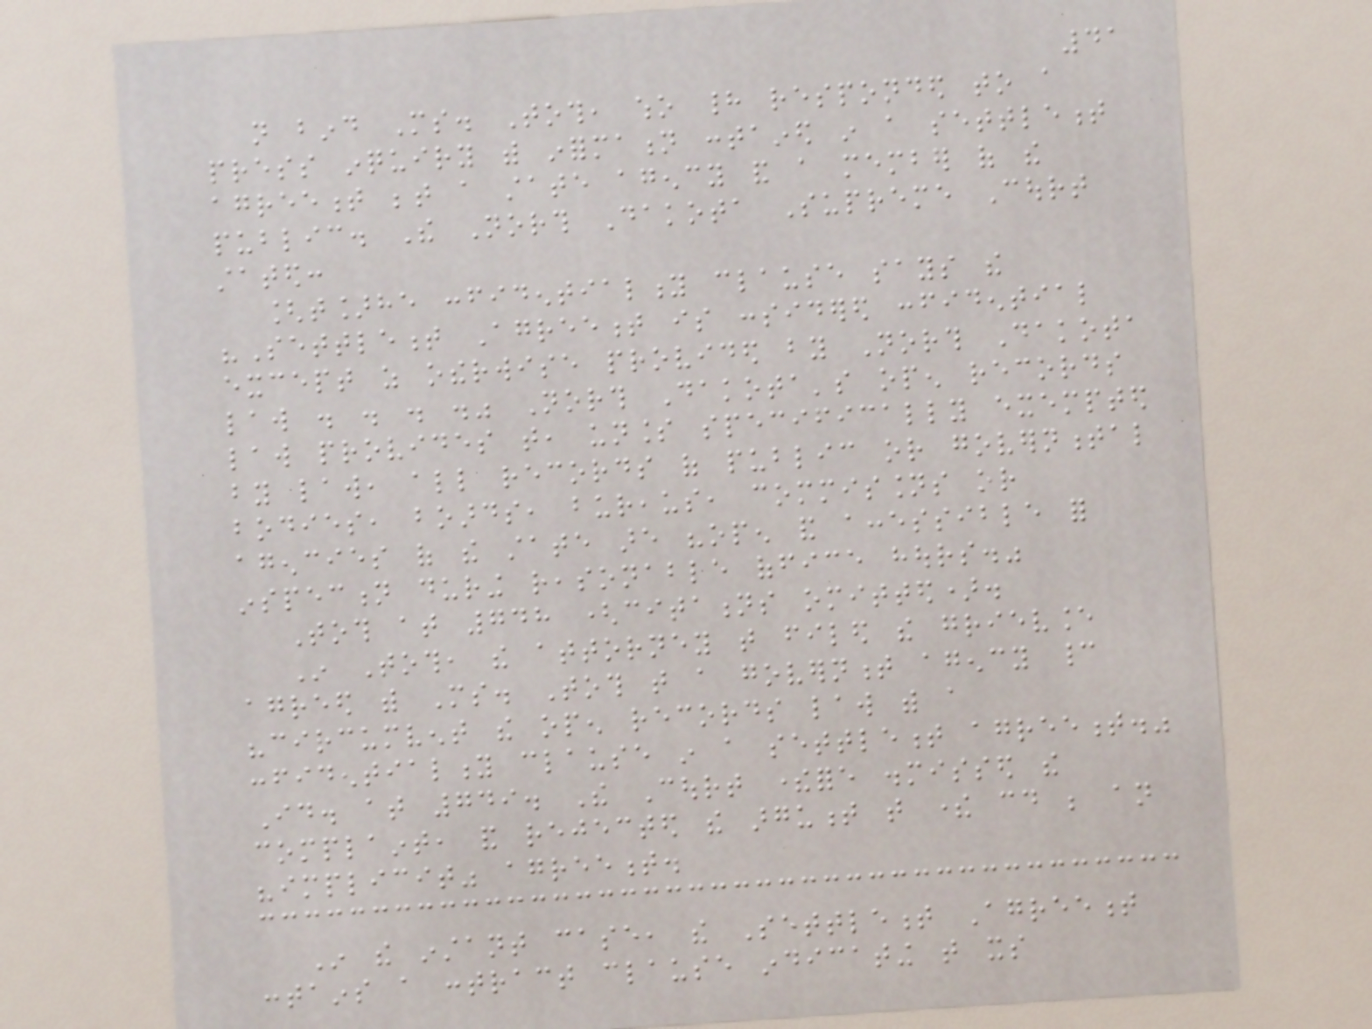41
not bind Ms. Toth, who had responded to a
press inquiry with information contained in a settlement
agreement between a state agency and a member of the
public. The North Dakota Supreme Court
stated:
[t]he confidentiality clause says the
"Settlement Agreement is considered confidential
except as otherwise provided by North Dakota
law . . . ." North Dakota's open records
law provides that, unless specifically exempted
by law, all records of public or governmental
bodies, boards, bureaus, commissions or
agencies of the state are "open and accessible for
inspection during reasonable office hours."
Toth at 748 (citations omitted).
In Toth, the attorney that filed the grievance
agreed with Ms. Toth that a government agency cannot
"circumvent the open records law with a
confidentiality clause in a settlement agreement."
Id. at 749. The Court therefore dismissed the
complaint, and rejected the argument that there could be an
"implicit" agreement.
In the instant case, the Settlement Agreement
contains a contract clause indicating that its
